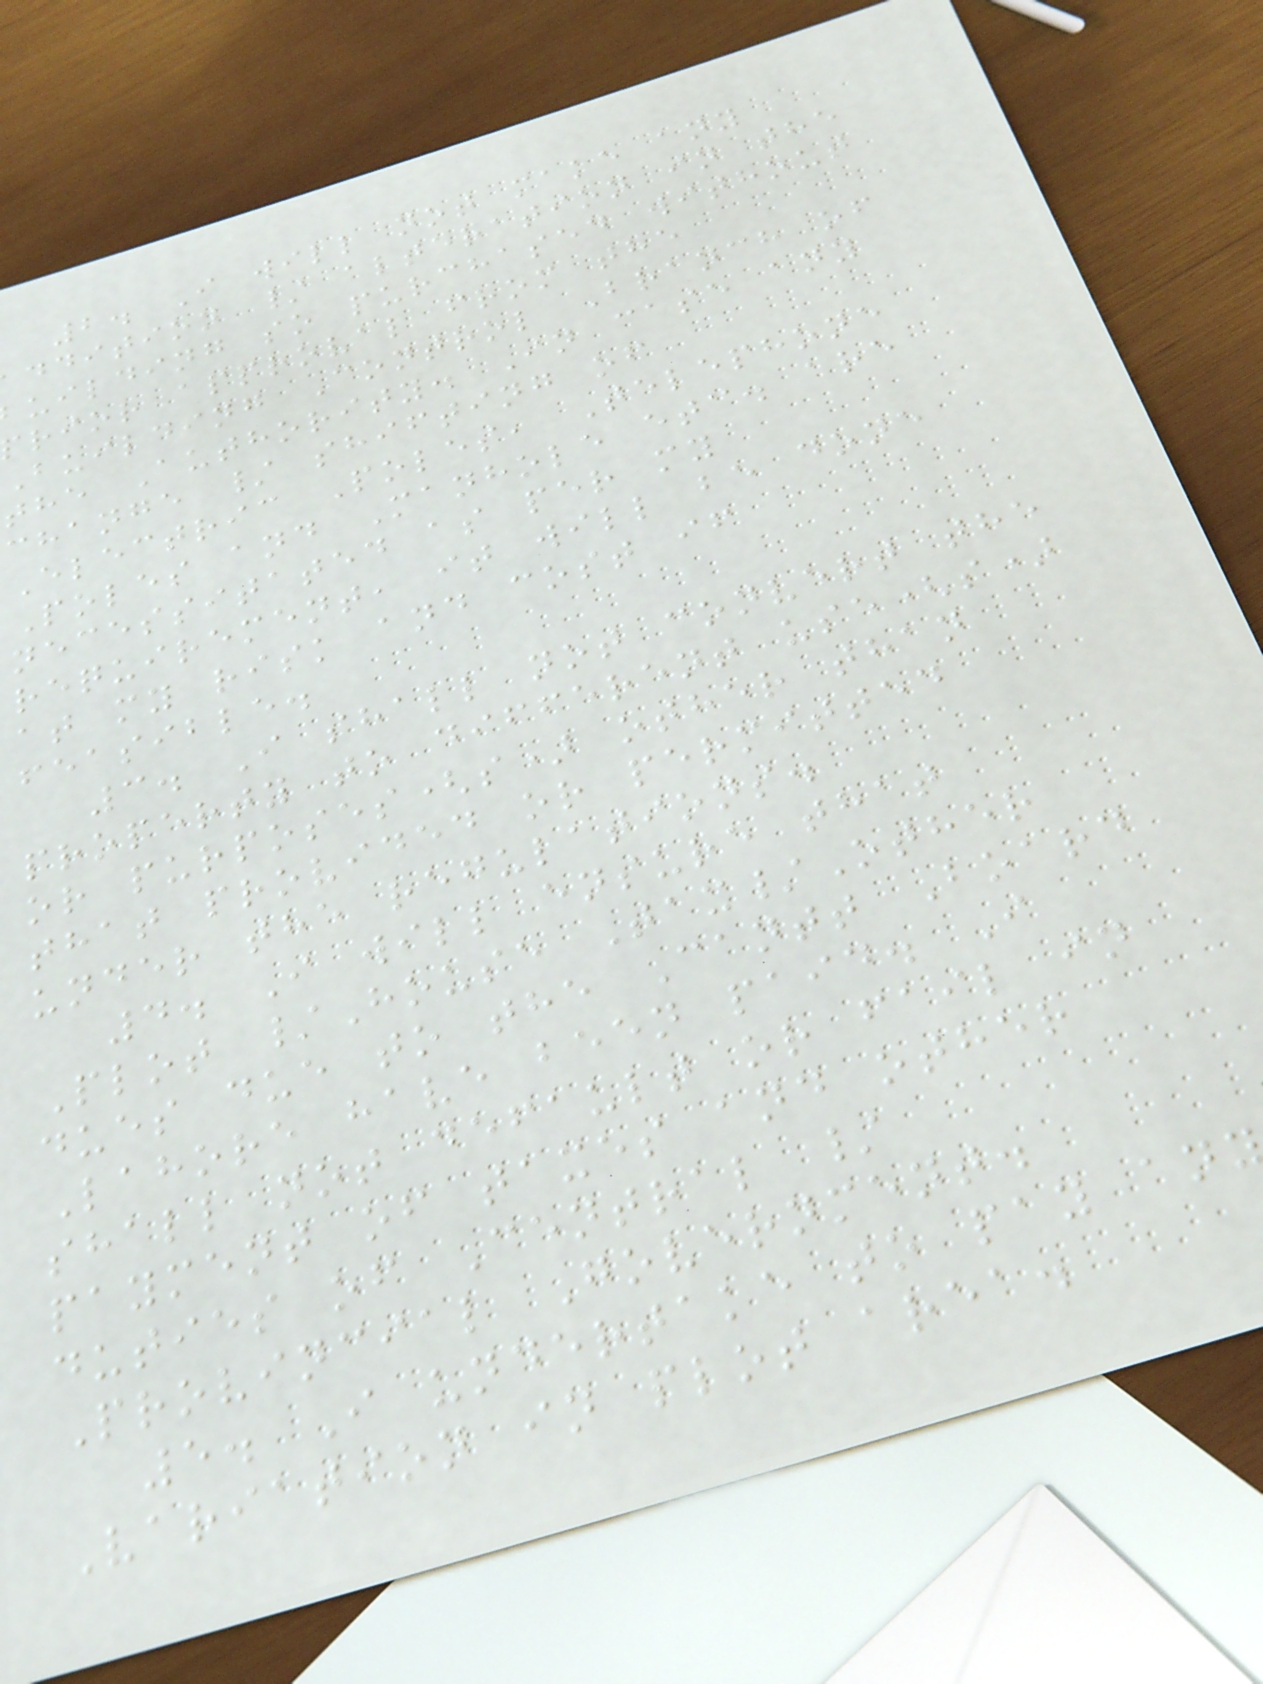2. I will not make any
ddition / alteration in the
uilding so purchased without
rior approval from the
Building Control Branch of
the Authority. In case any
change / shifting of
Electric Poles, Telephone
Poles and Manhole etc. are
necessitated as per my
requirement, it will be done
at my risk and cost if
feasible.
3. I shall not convert the
property to different use(s)
or purposes(s) other than
that provided or permitted
under the regulations.
4. I will ensure that
Plot /House Tax/Other
dues due to the Cantt Board
Lahore have been paid. I
shall not default or fail in
payment of taxes and other
duties of Central /
Provincial Government.
5. I undertake to pay an
Variation in plot area.
